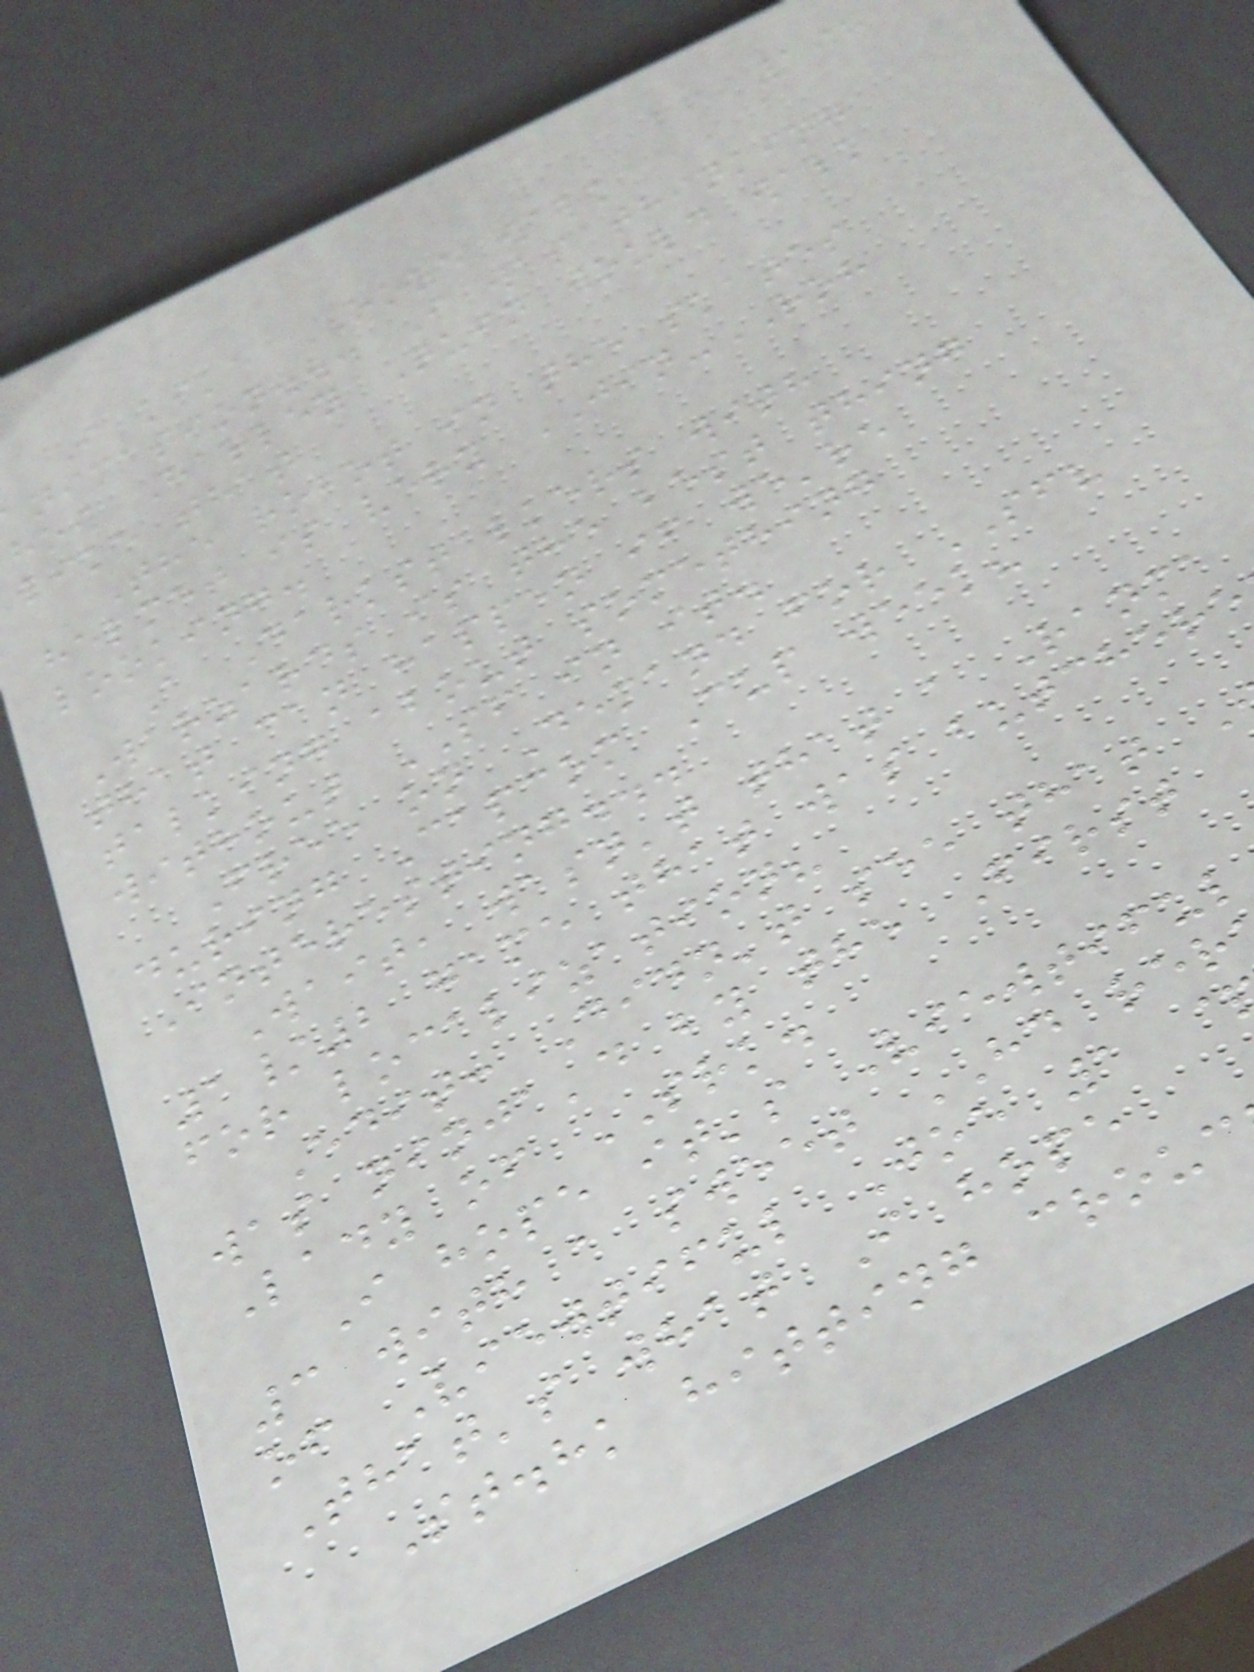198
I like OOZE walk
nimation... I was thinking
how Harley Quin would walk
like that
The robot in the skates
helmet is very JIN-ROH
looking.
A Darkstalkers with
Warzards is the best thing
that can happen if we're
talking about something
without SF in it.
Free on Demand for SFV
during Capcom Cup week?
Interesting...
Wait, wasn't that a Ranma
1/2 game that was butchere
for localization?
Edit: Didn't see that
was ninja'd by the First
Lady of SRK.
I hope it's Viewtiful
3 with a sweet HD rer
of Viewtiful Joe 1
That's what I hope
St.hk hitting crouc
